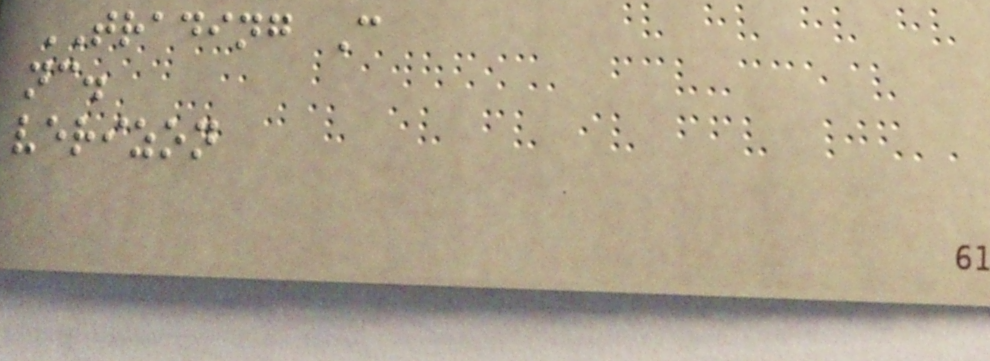TRADING C
nc.
verizon
